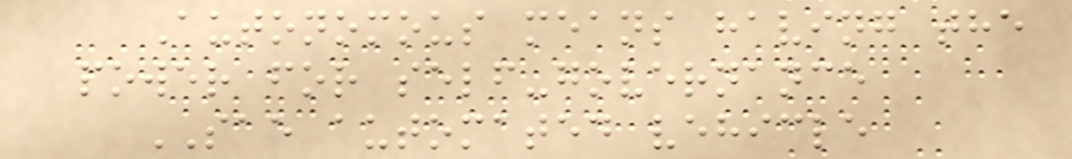Autonomous means having the
power for self-governance
SAE automated vehicle
